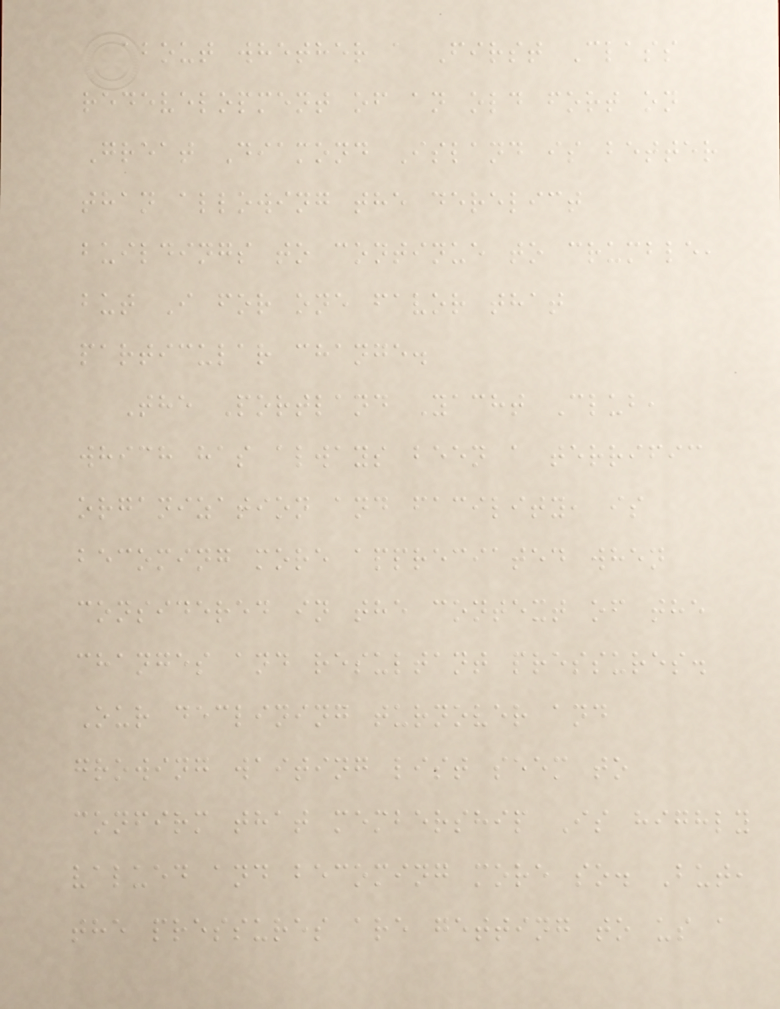about whether a First Class
redevelopment of an old fort on
Great Diamond Island is better
than allowing the derelict
buildings to continue to crumble,
but I for one favor that
particular change.
The Portland Yacht Club,
which has always been a terrific
organization and facility, is
becoming more appreciated when
considered in the context of the
changes and resultant pressures.
Our declining turnover and
growing waiting list seem to
confirm that membership Is highly
valued and becoming more so. But,
the pressures are getting to us a
